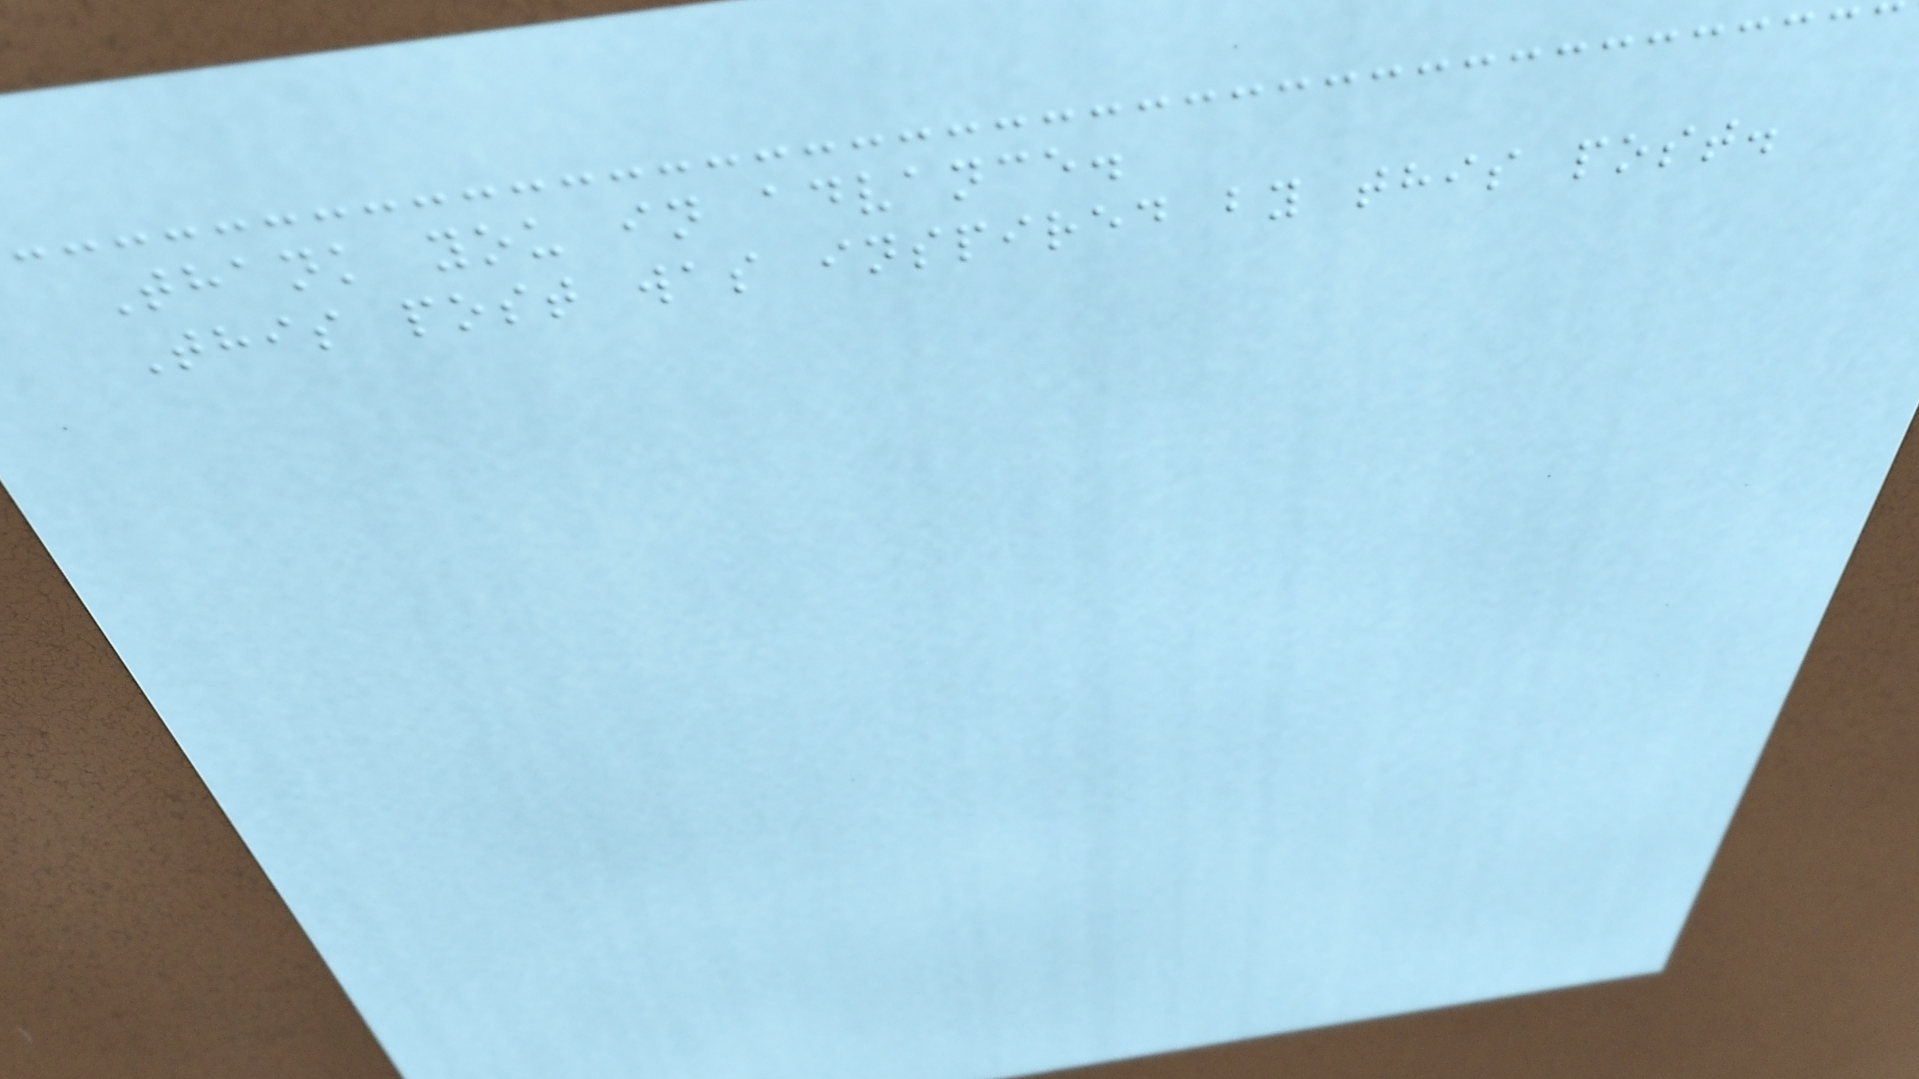Thank you in advance.
This post was inspired by this post.
